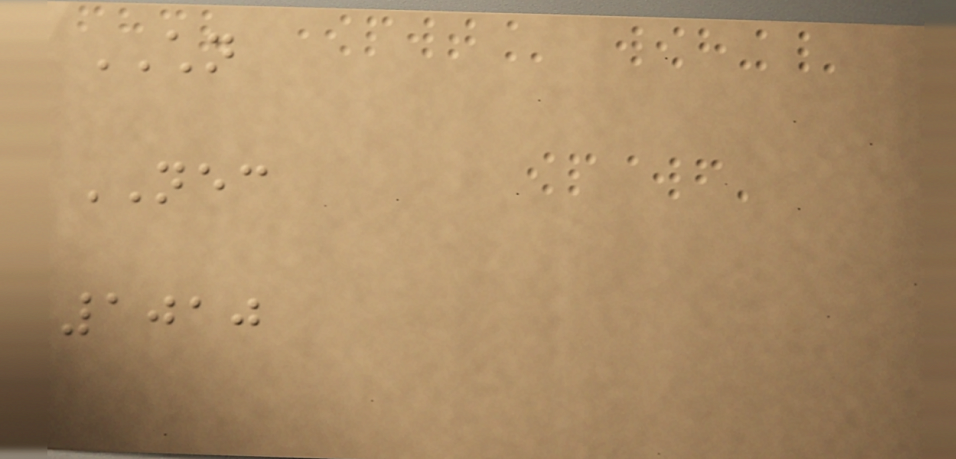CHILDREN
NECESSARY
1010
